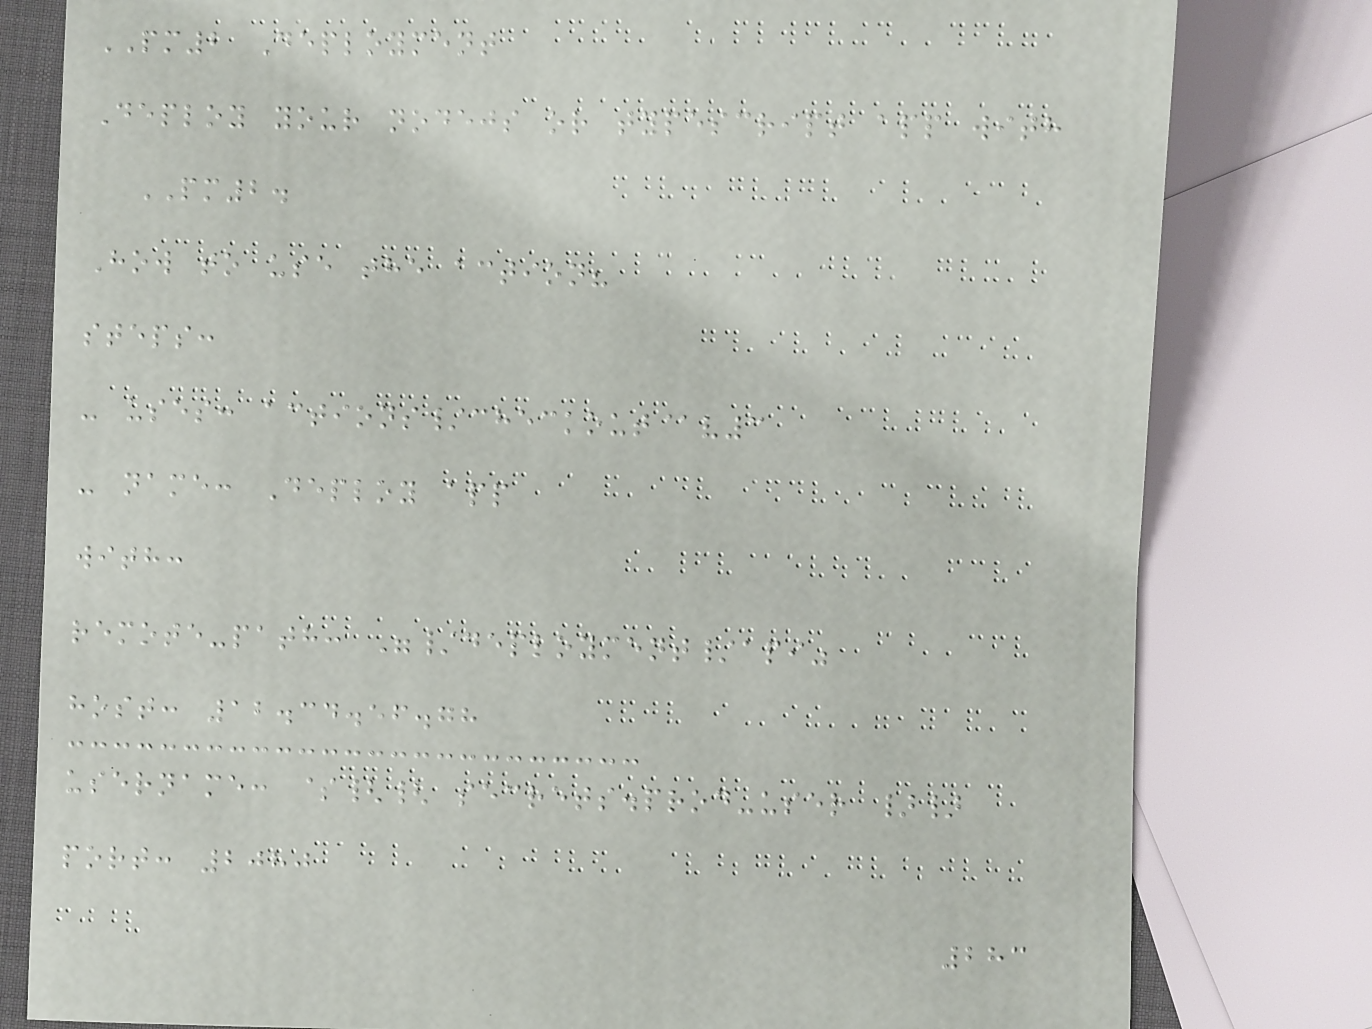PM2 Deployment
Deploy your nodejs or typescript app with
PM2.
How to use the action?
steps:
- uses: actions/checkout@v3
- name: Deploy app
with:
remote-path: "/deployment/api"
host: 12.34.56.78
username: ${{ secrets.prod-user }}
port: 2080
283
